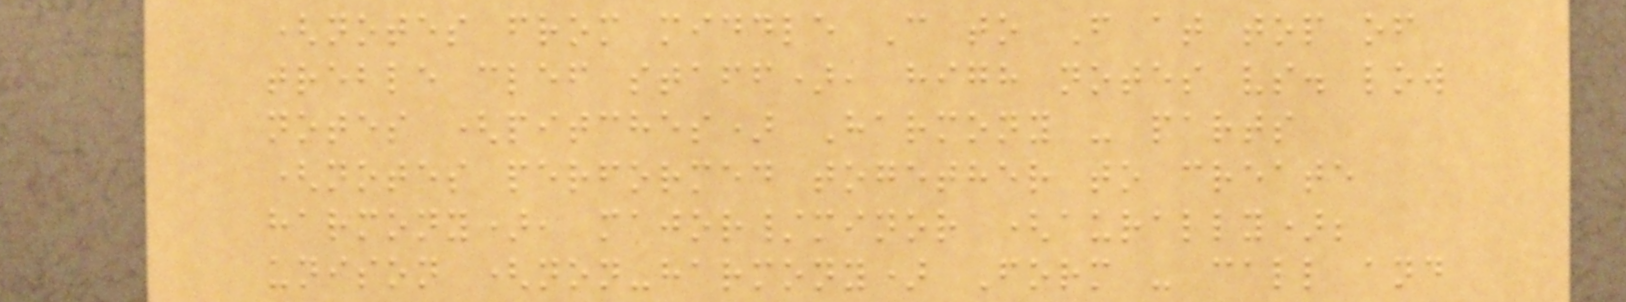(notes from middle C to F at top of
treble clef staff), high notes vs. low
notes (pitches) Harmony - parts
(notes performed together to create
harmony), major/minor (aurally);
unison (non-harmony) Form - call and
